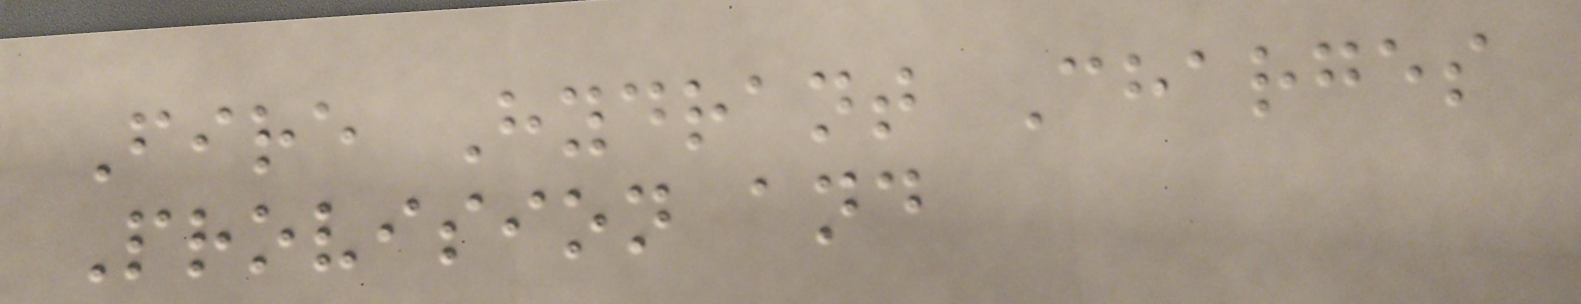Fire Hydrant Charges
Provision and
